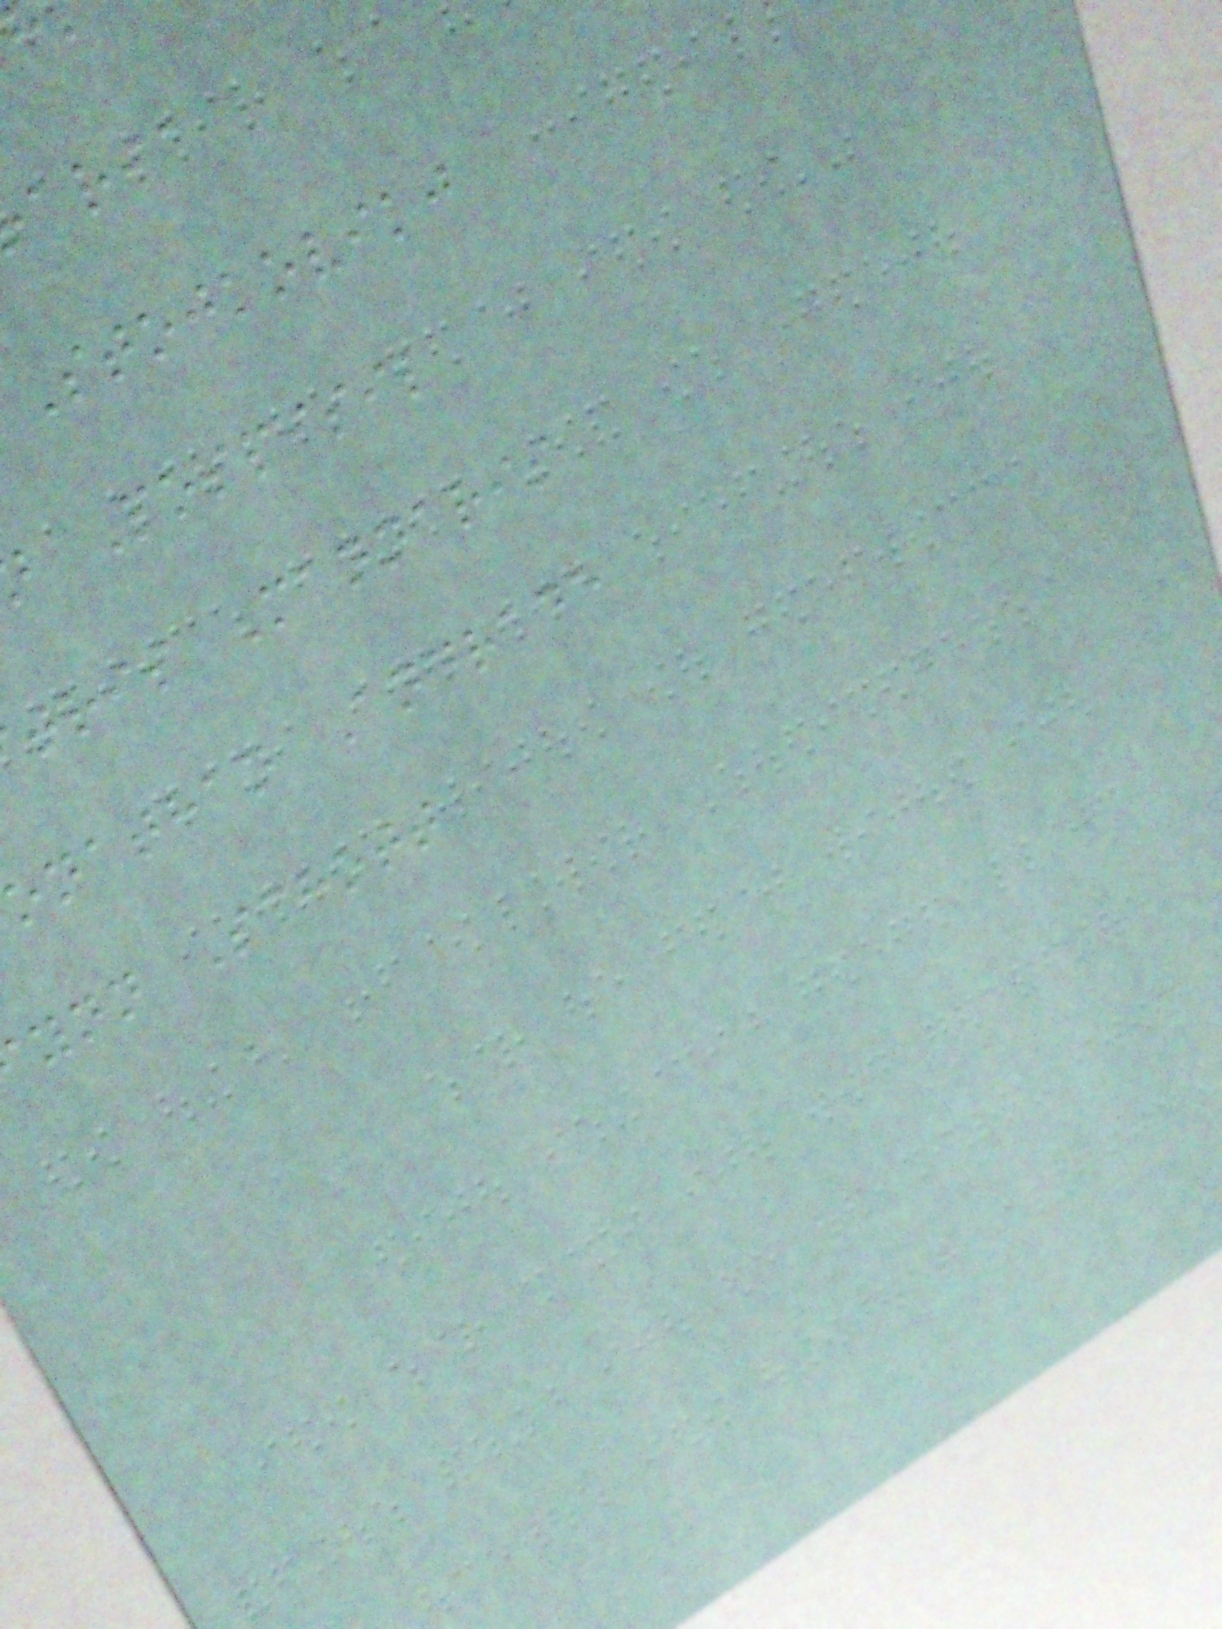aria
Stojkovikj
Pospisil
tris Mannaris
onathan Andrade
ynn Schott
